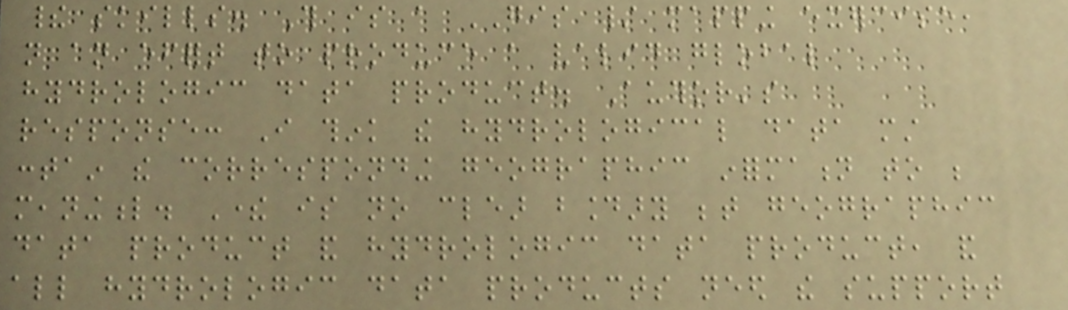their skills. This is a GIS / mapping exercise,
not an effort to produce a valid global
hydrologic data product. Author's
response: I think the hydrological data must
contain the corresponding geographic information to be
meaningful. There is no clear boundary between geographic
data product and hydrologic data product, and
all hydrologic data products need the support
